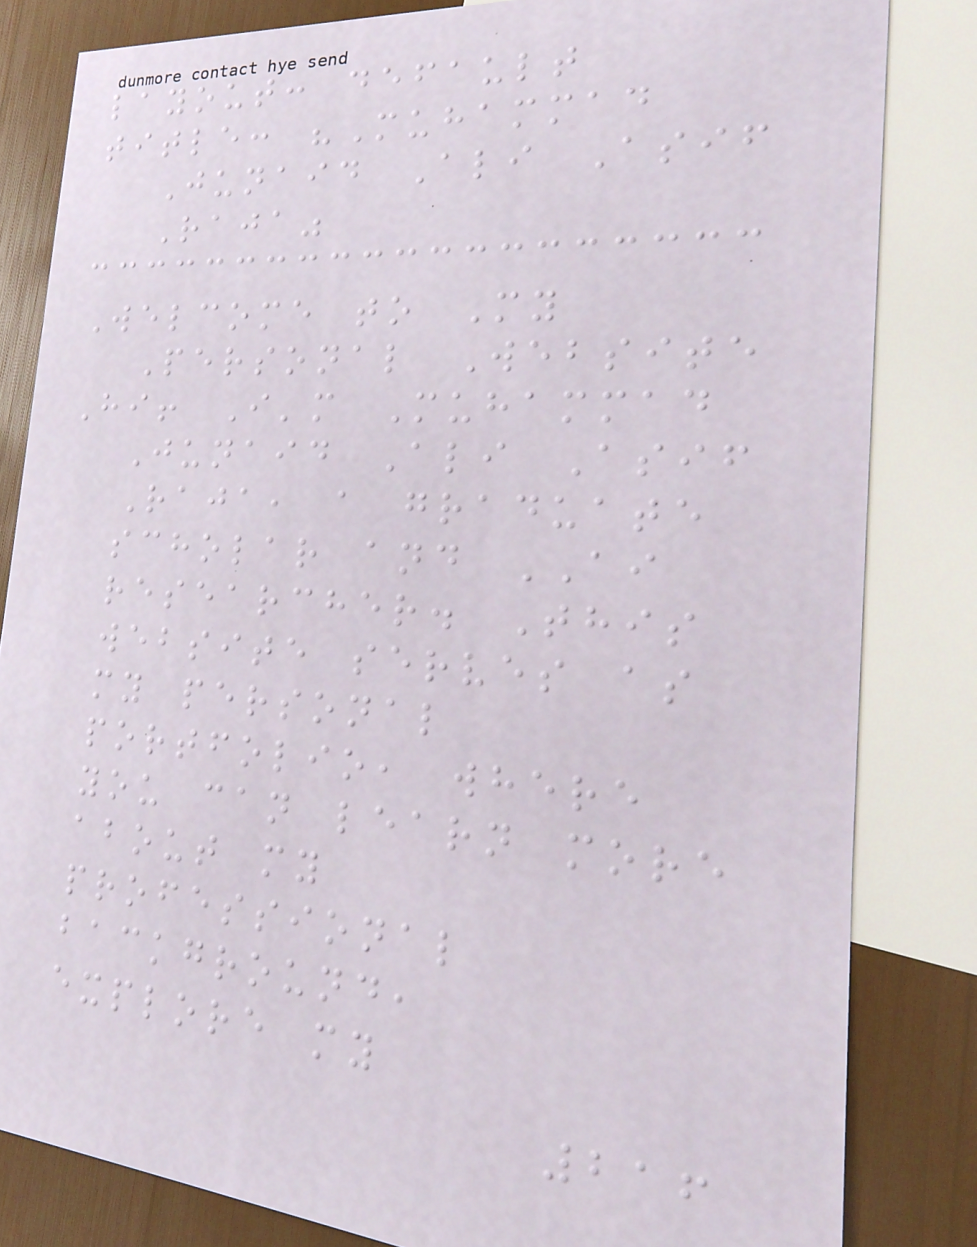layout: default
title: "Muhammad
Junaid Ali Asif
Raja"
Welcome to My
Personal Website
Hi! I'm Muhammad
Junaid Ali Asif
Raja, a graduate
scholar and AI
researcher. This
website serves as
my personal
portfolio, where
you can learn more
about my
professional
background,
explore my
216
